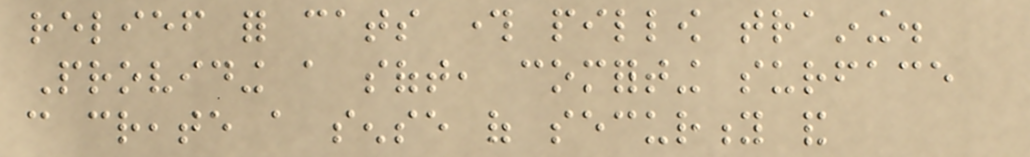relief for cats through pillow training.
Providing a soft, comforting surface
can create a sense of security and
